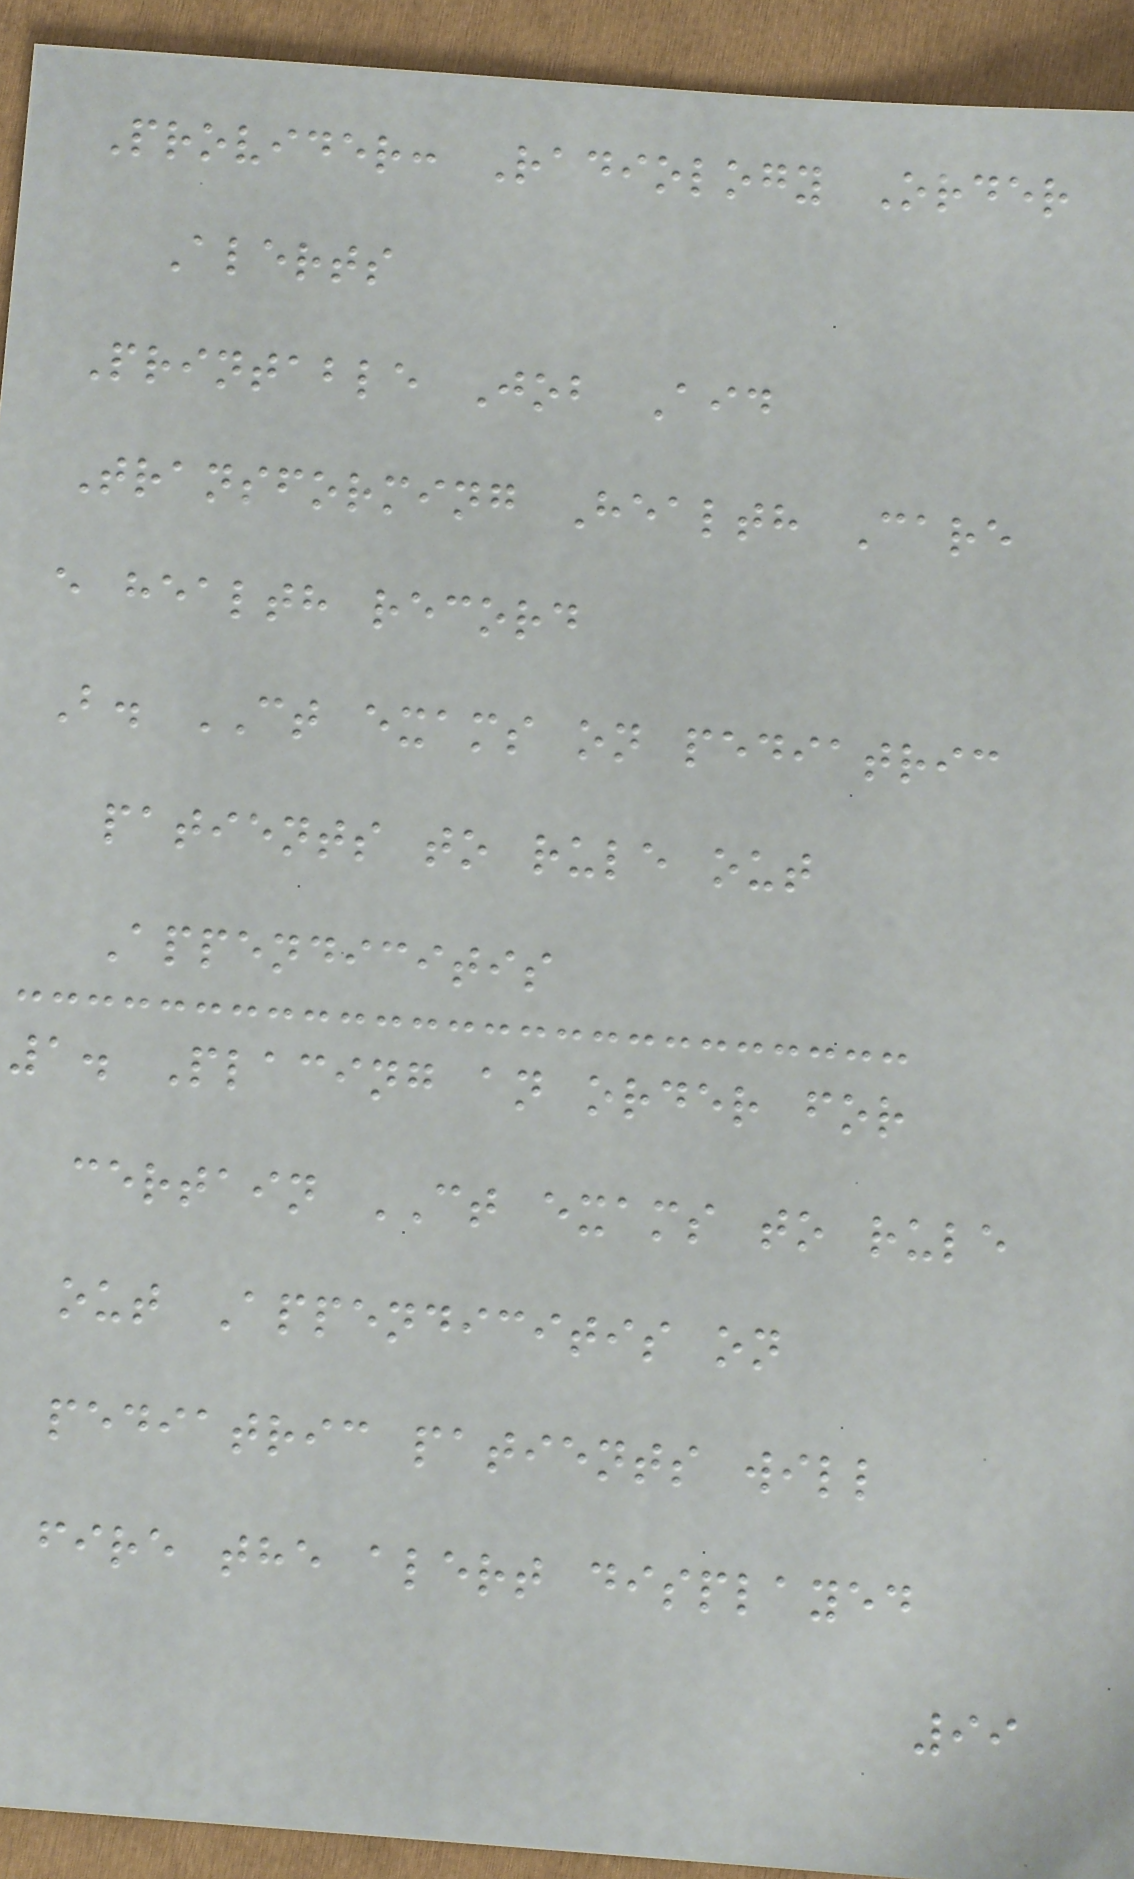Provider: Radiology Order
Alerts
Printable Job Aid
Transforming Health Care
e health record
B. CT exams on pediatric
patients to rule out
Appendicitis
1. Placing an order for
certain CT exams to rule
out Appendicitis on
pediatric patients will
fire the alert displayed
99
